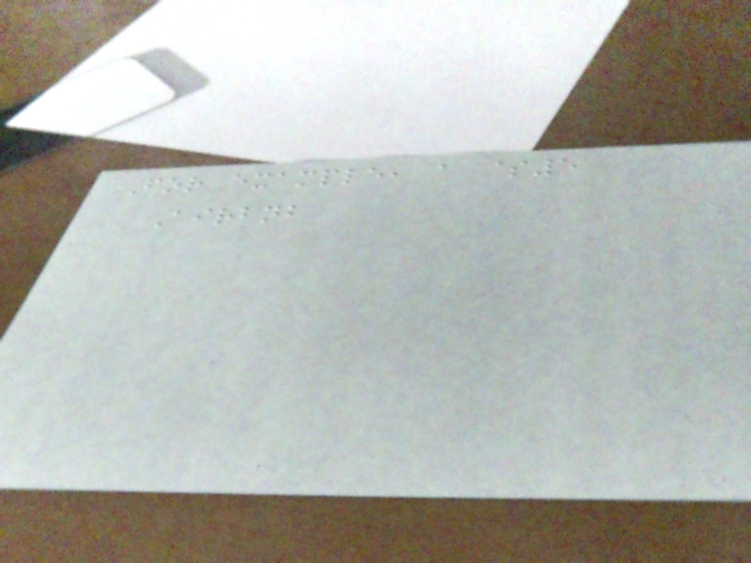For example, a $5
Airbnb
